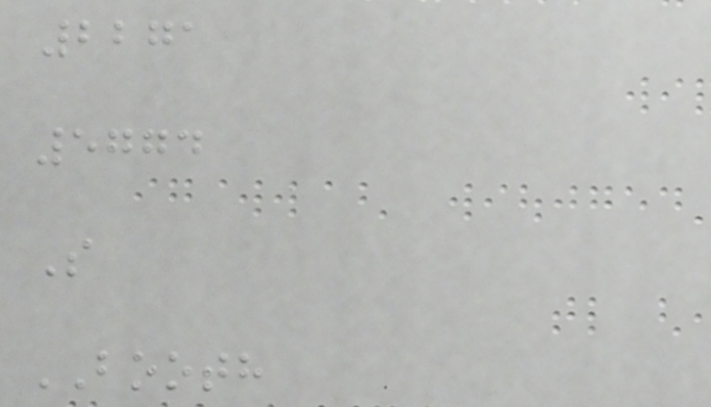2271
5774
S
BOOTH
